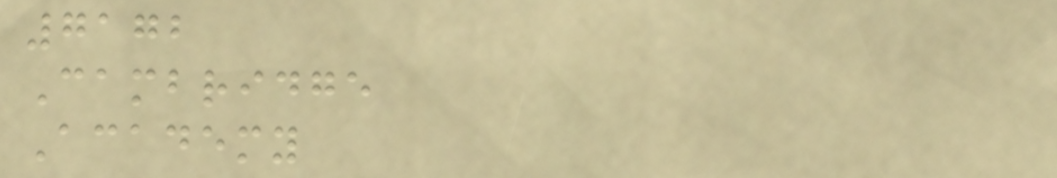7172
Cambridge
Academy
